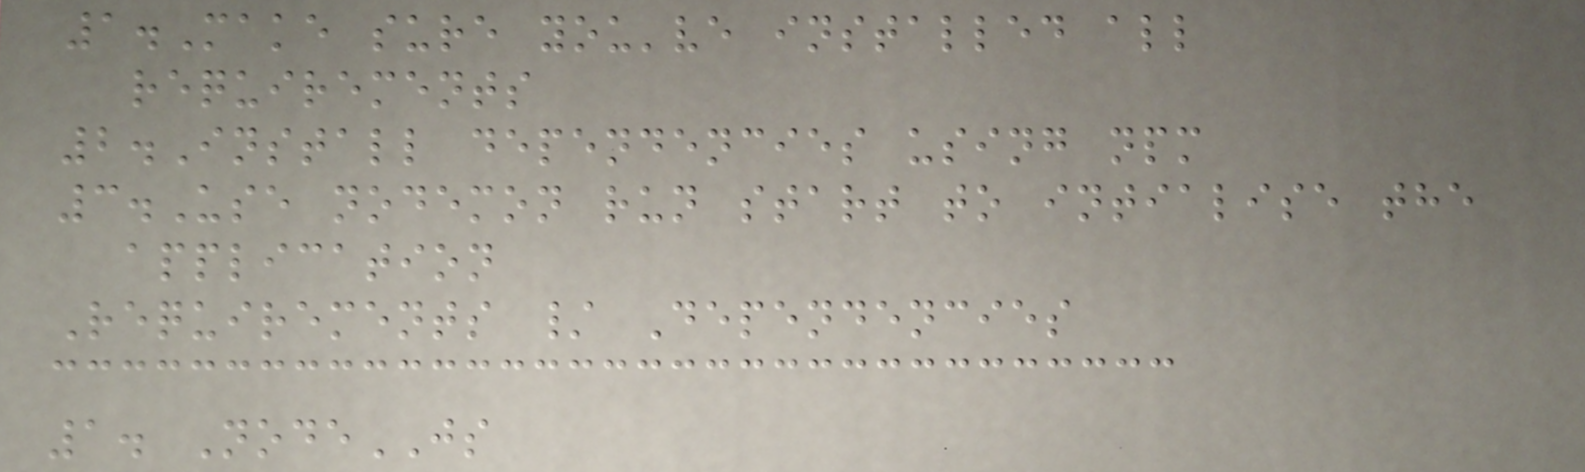1.Make sure you've installed all
requirements
2.Install dependencies using npm
3.Use nodemon run start to intialise the
application
Requirements / Dependencies
1. NodeJS
